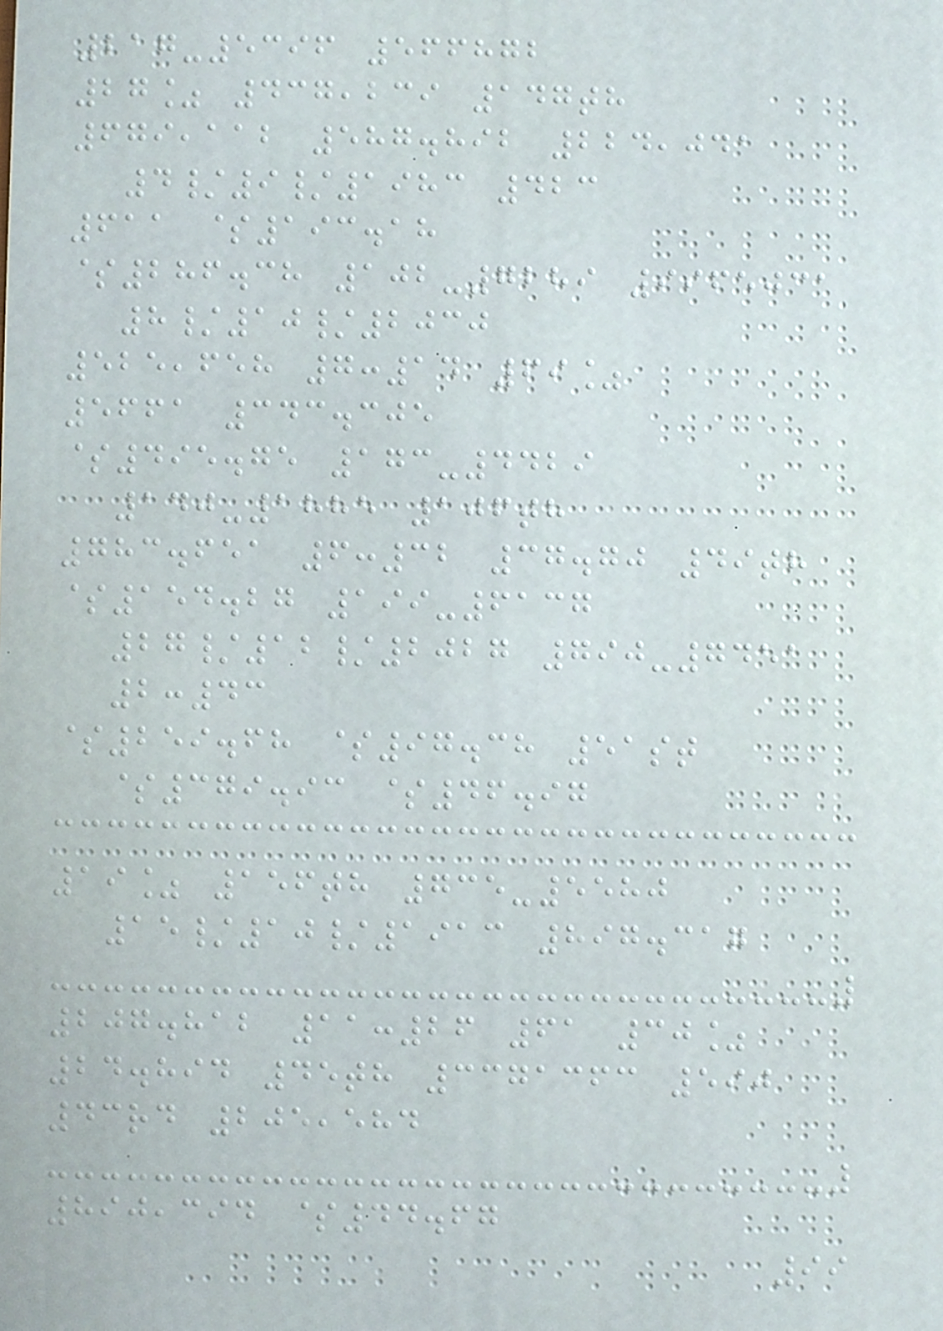217-5396 566872
27% 437,239 147th
679,112 587.892 224,041
4/9/1983 423
611 $193.18
$286.38 102-7289 9965031
8/10/2030
525,658 7:14 69%
5661 343.305
$495.75 173-4429
140-1885 106th
783.651 6:32 37.70 49th
$154.27 199-6137
27/12/2027 790-7451
2:43
$259.68 $97.38 51st
$379.93 $46.97
19% 156th 735-5580
15/10/1913 897.317
207.812 11:26 61 30%
24.894 45th 3371363 590
43rd 205,584
890,394 $44.67
99
